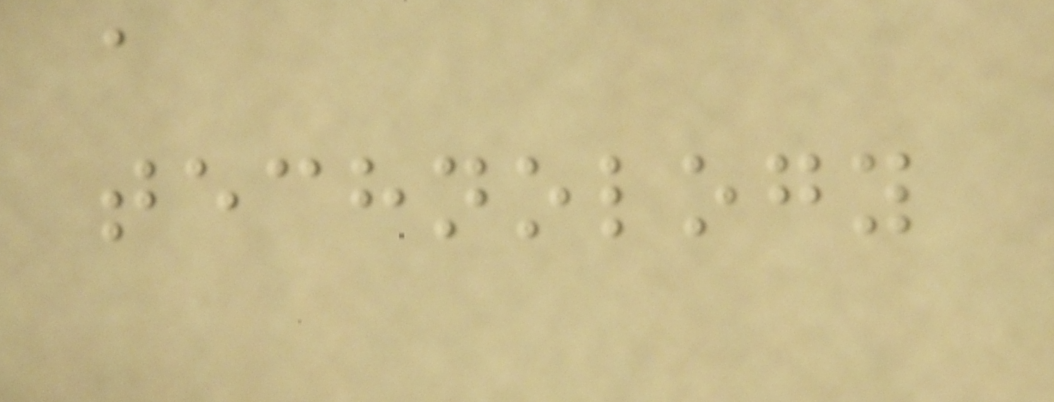a
technology
